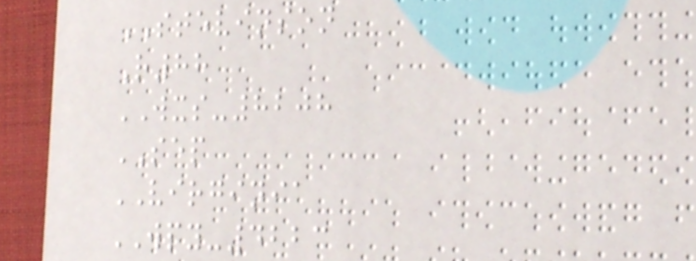STEVINSON
R88
WXS-8208
SEP
VIRGINIA
WPY-4223
